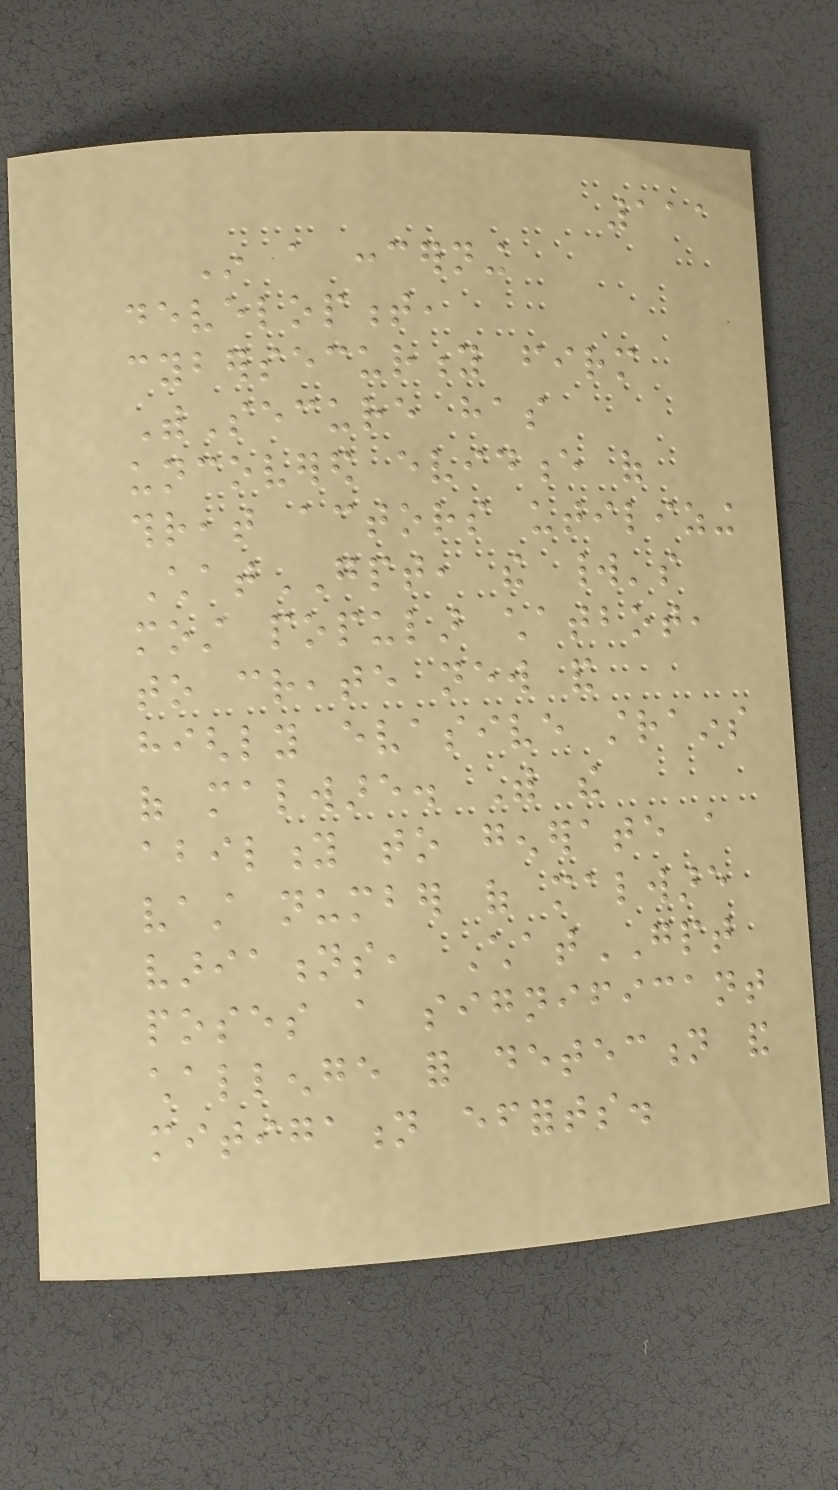111
In a concerning
development,
cybersecurity firm
WithSecure has
uncovered evidence of
threat actors utilizing
ChatGPT, the world's
most popular chatbot,
to create new and
highly evasive strains
of malware. With the
ability to generate a
vast number of malware
variations, ChatGPT
poses a significant
challenge for detection and
mitigation efforts.
